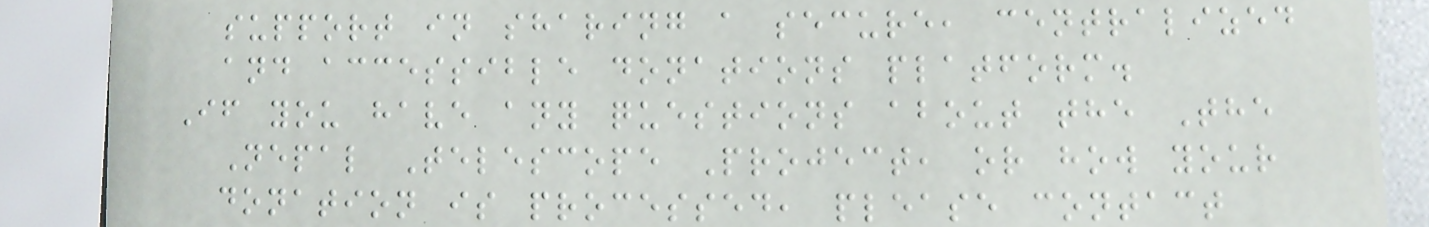support in sharing a secure, centralized
and accessible donations platform.
If you have any questions about the The
Nepal Telescope Project, or how your
donation is processed, please contact
